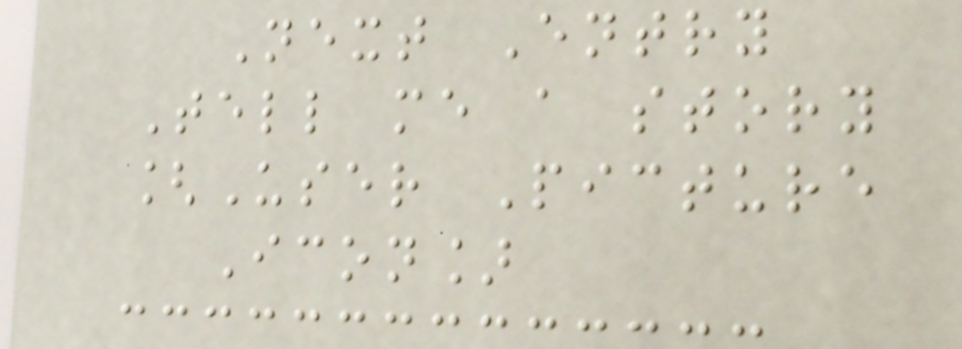Next Entry
Tell me a story
[User Picture
Icon]
